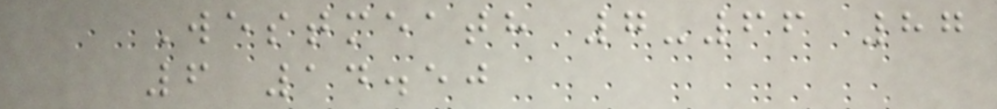Westmeath 7-66 87
6 14.50
